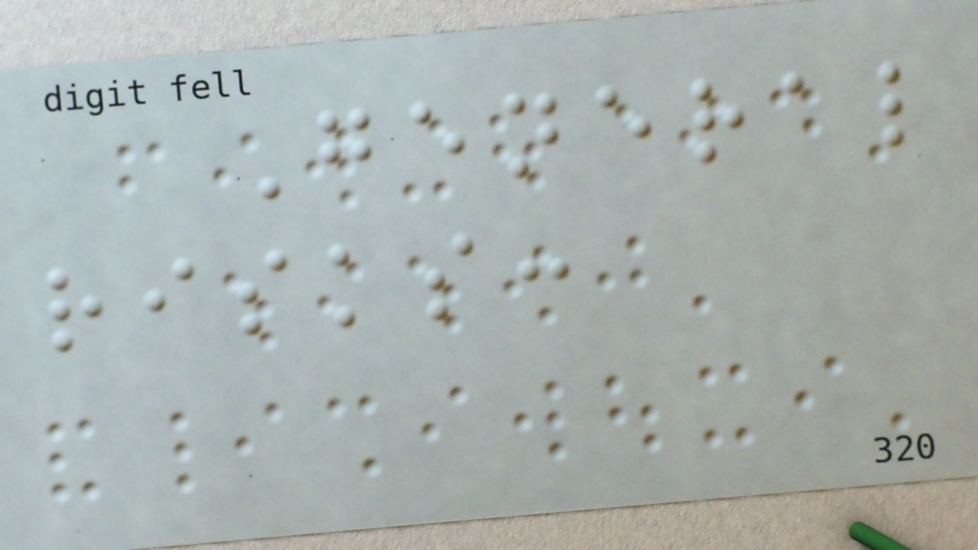General
risks:
